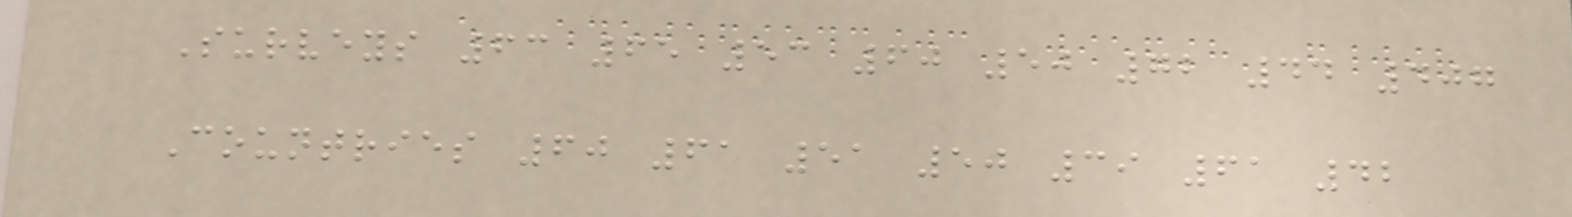Surveys 63 65 53 60 50 72 44 407
Countries 60 61 51 50 39 61 42
